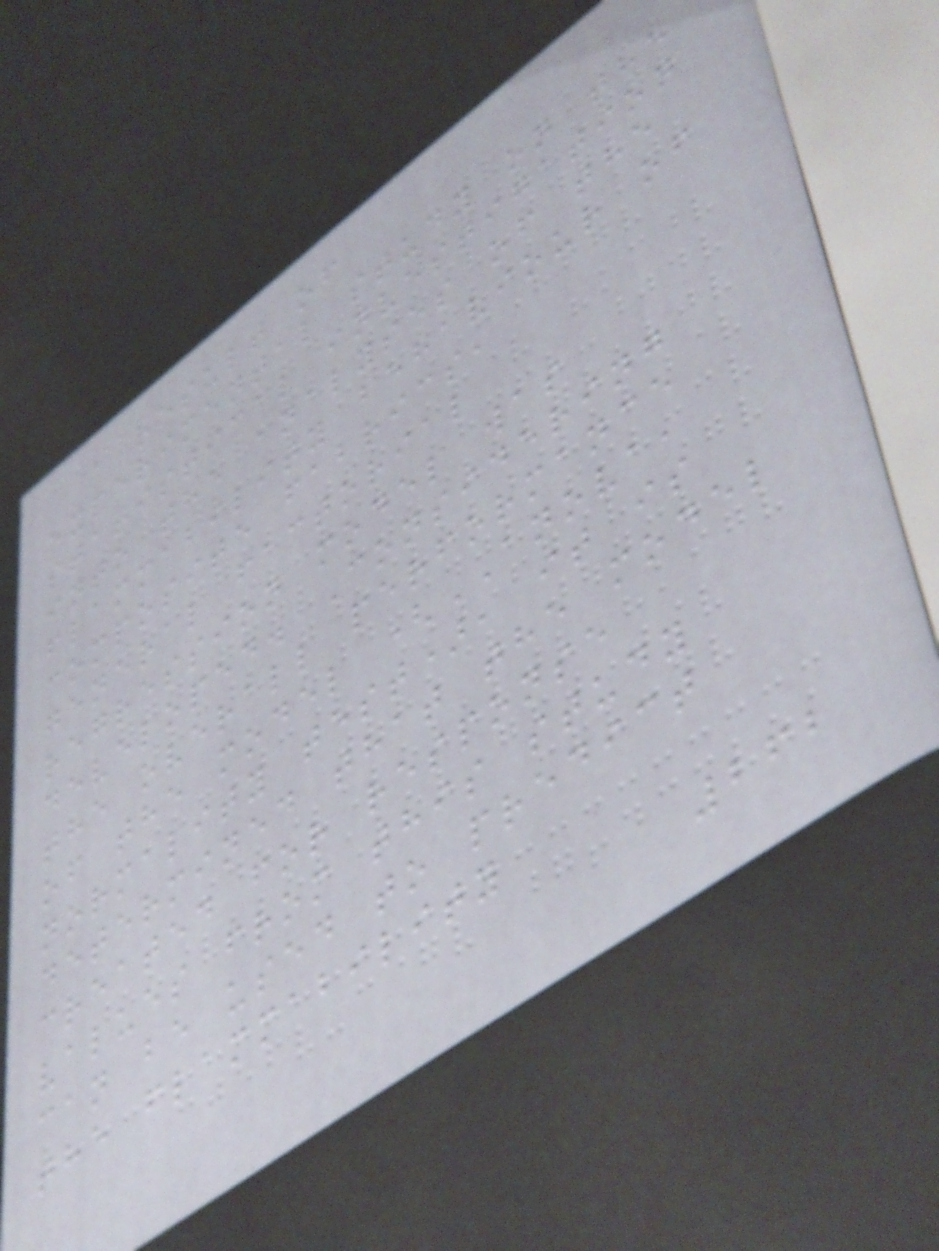a result of
experimental study on the
statistical investigation
into the analyses of the
flammability behaviour of
composite fabrics,
general factorial
regression model was
developed. Considering
the overall performance
of the model (ANOVA,
normality test), it is
determined that the model
created for response
values from this study
can be used to predict
the flammability
262
